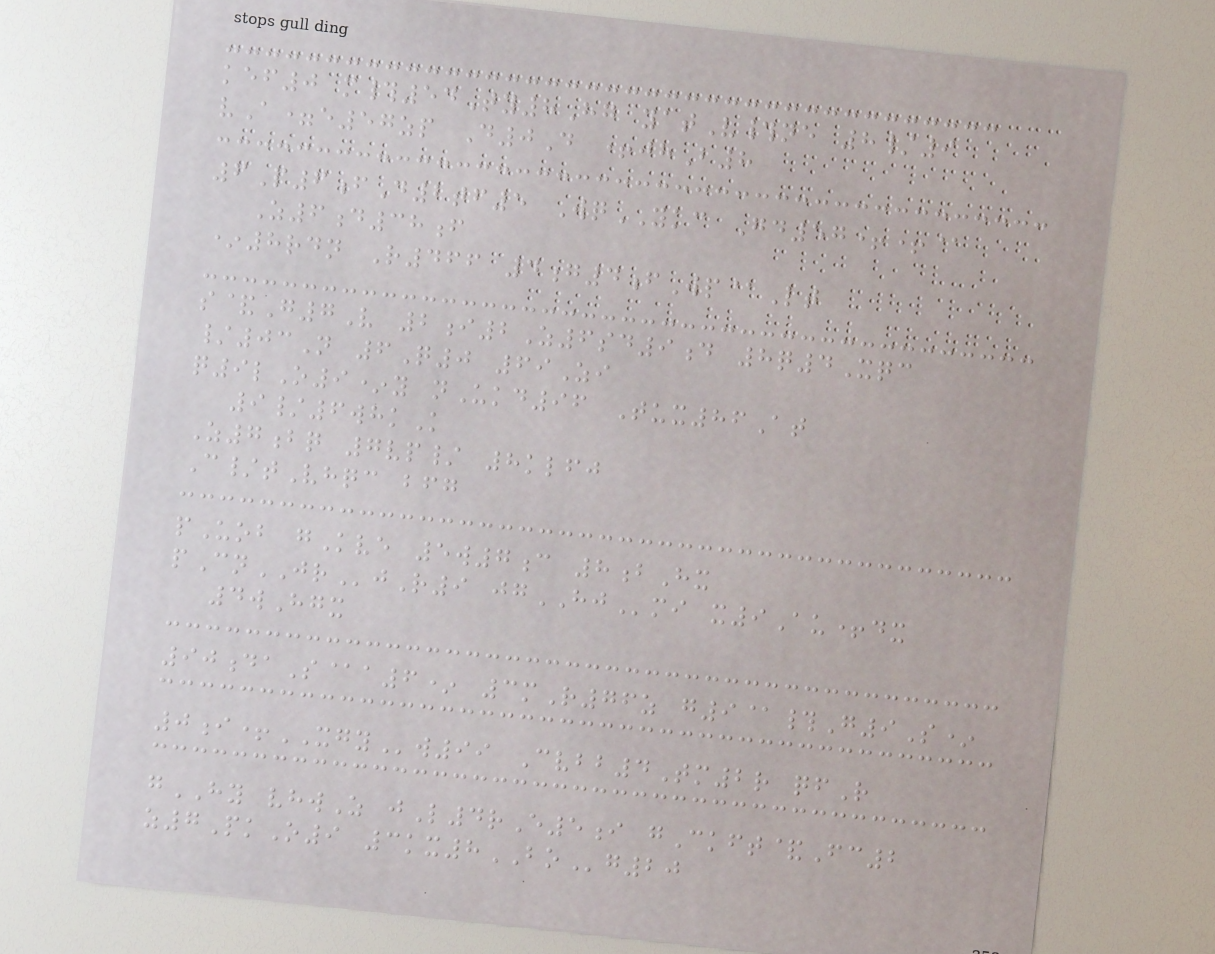kef0 m#54Ty8Hg yatV#ne 8/9
vA=e57zp D0D +jhB8
6P6fD2tf5 WqYKC Gd57++@
Z6d38f
*8rdn R466 4g4fWp@Lt
s&G7V 2i2Z6sd9d 8q4Xqc
/03N 6Q0 69Zi
q9lO9*y nUkd96 Tux86At
9/6whkK
Z7bq 7vp/ 8klfj
C/tVhqc bfg
pUob gKve 5w7c 8bHx
pCnJRjR9 jgHJmi x9Au+dx
4wHgx
90daS@a6* 3mR76z g9@#G9S*
0i+XGYw99 Cvbb4Tm2r qfR
gHY vhwZ jL4rE5i gCkft&Fc2
z7PkO9 3kx8BOg20
